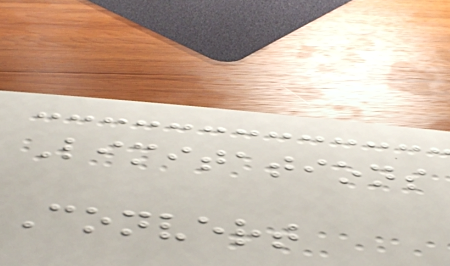Limitations
Convert
